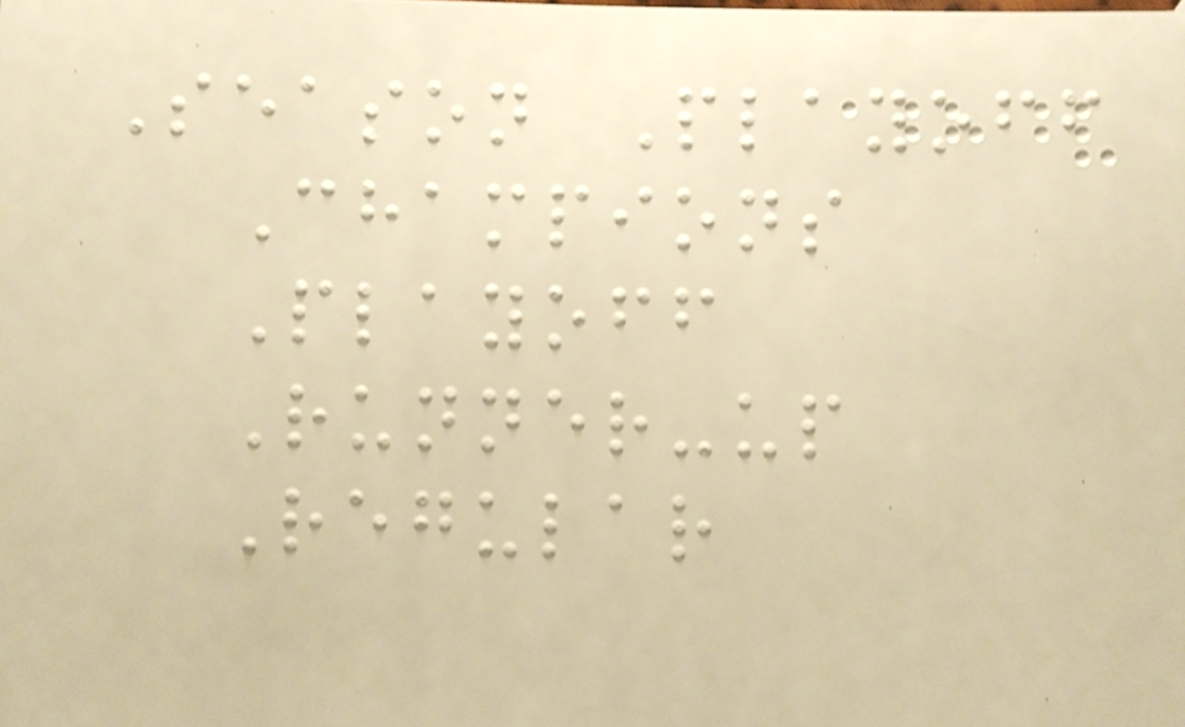Season Playoff
Champions
Playoff
Runner-up
Regular
